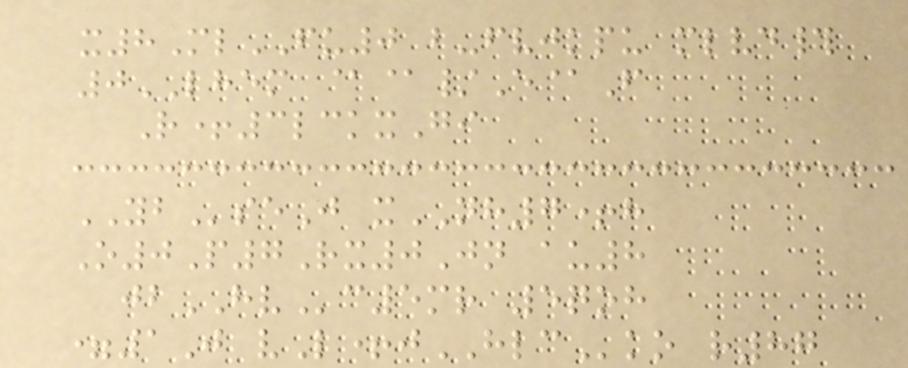x8MlFU0 b-fvjkpu mlvd#
0LHEM @@/E@F
R+3lckxGi
YBseJ xNH7+h
O0P7Rx0Jn au8
jbHVc5mr 5qoh
=1J vL+jHLCko r87
